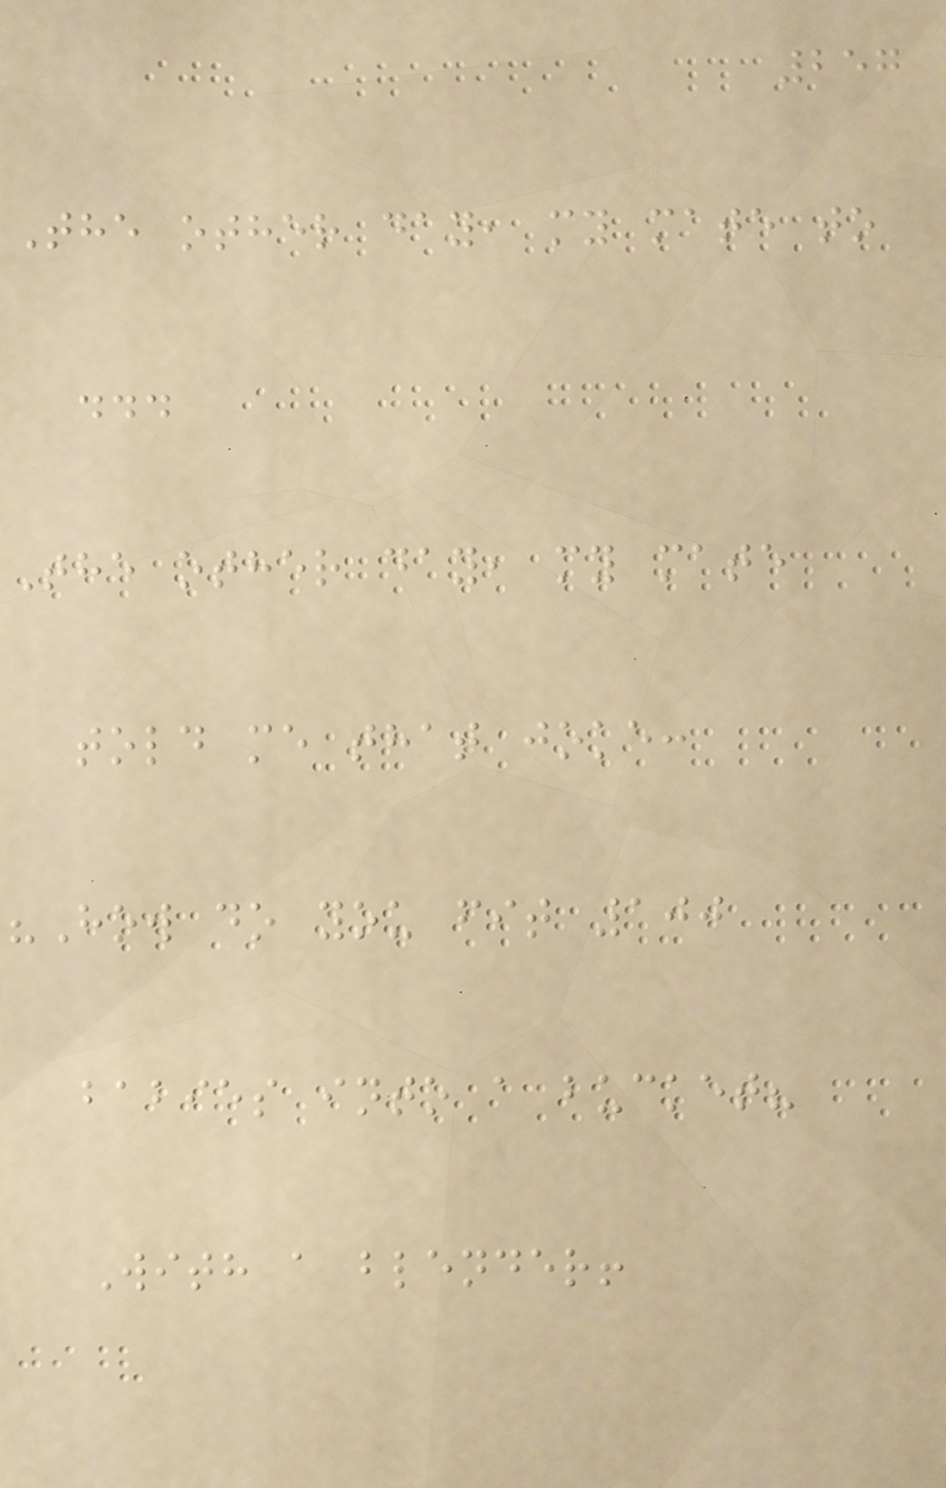257
The other day, my mate to
...
The other day, my mate
told me that joke:
"How do you fit 100
babies into a bucket?
With a blender!
